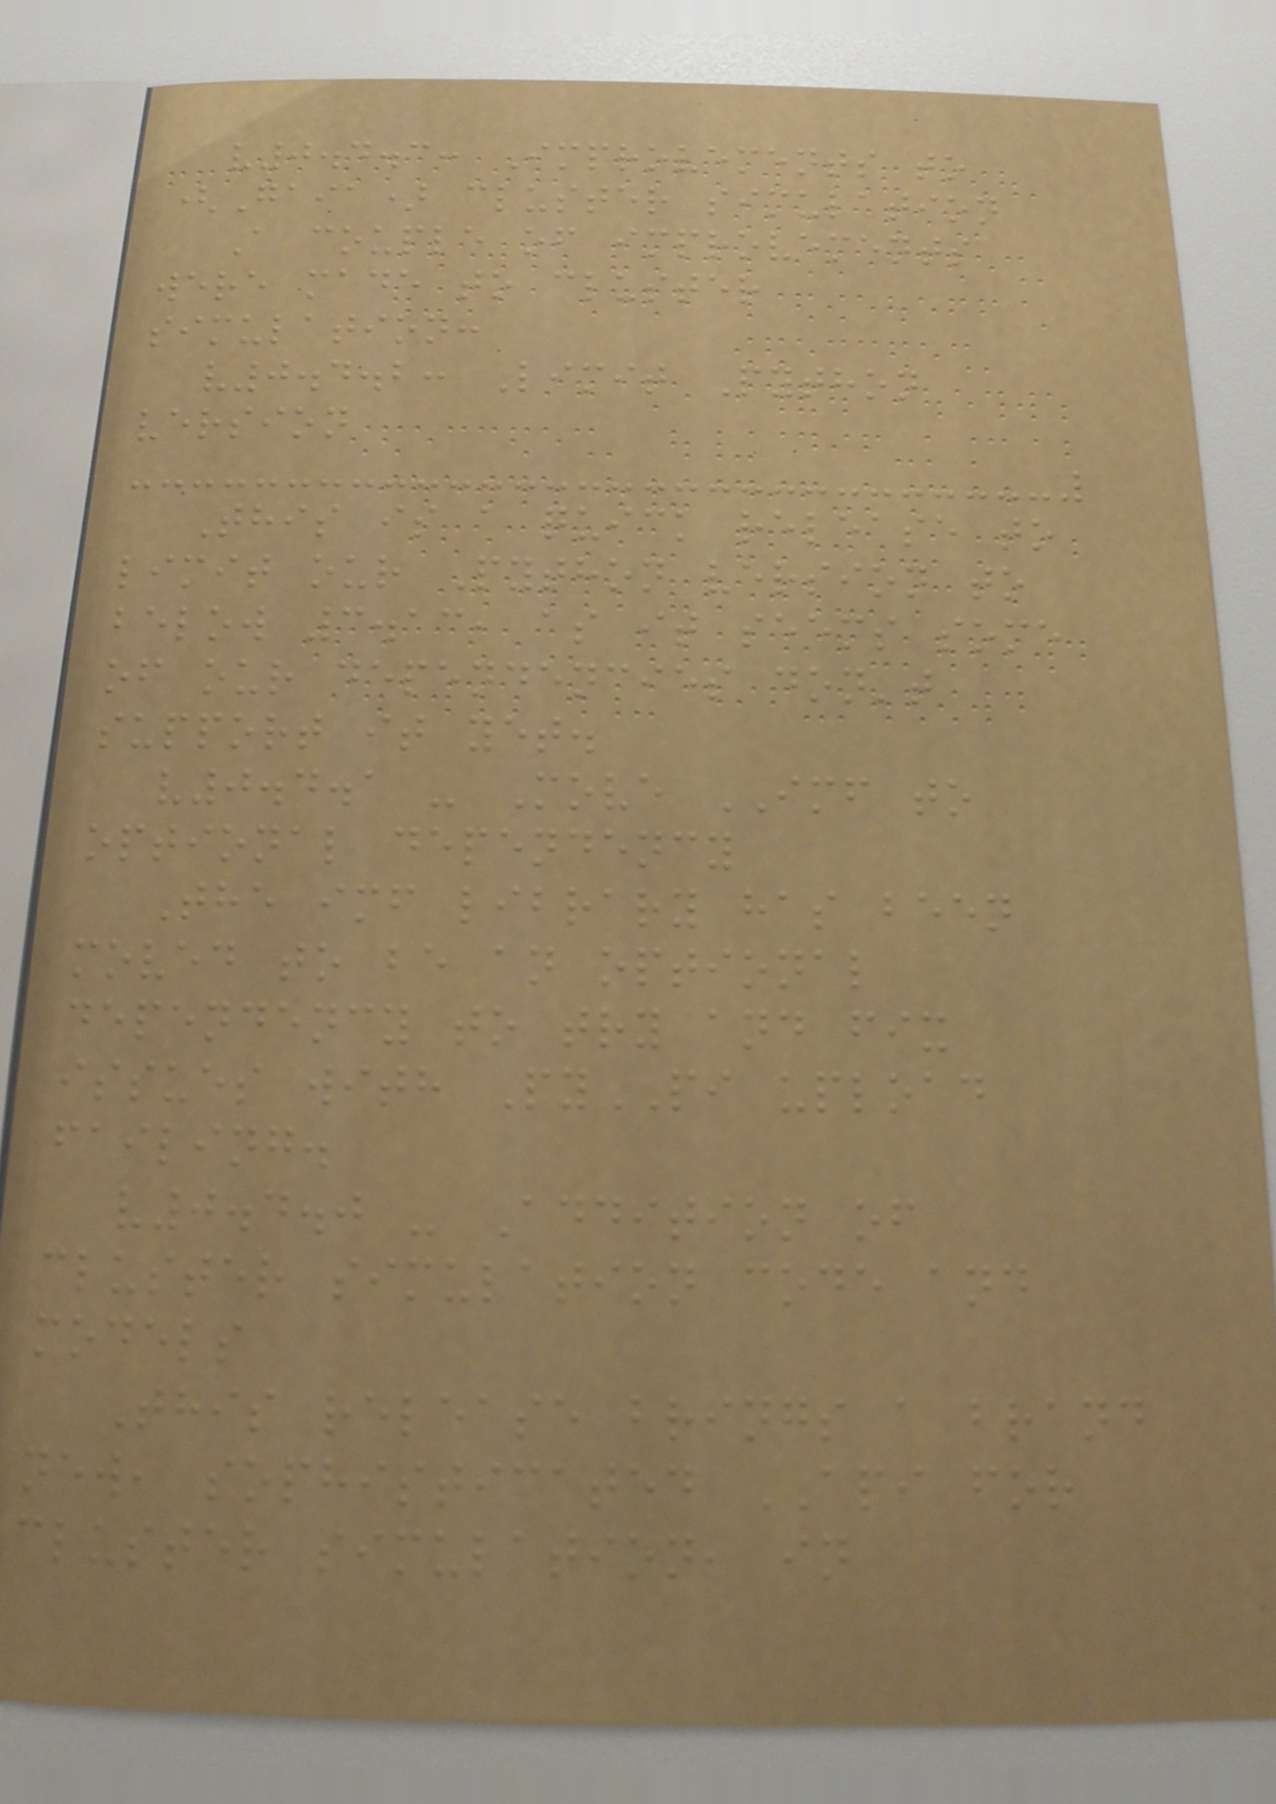v0.4.3: Improvements to
(Gaia) cluster simulation
A couple of improvements
were made to cluster
simulation:
v0.4.2: Limit Python
version
This is a quick release to
limit our Python version to
below 3.13, as it seems some
of our dependencies don't
support it yet.
v0.4.1 - Move IMF to
optional dependency
The imf library has been
moved to be an optional
dependency to try and fix
issues with PyPI upload
failing.
v0.4.0 - Addition of
cluster simulation code and
models
This release brings a brand
new, sophisticated API for
cluster simulation, in
